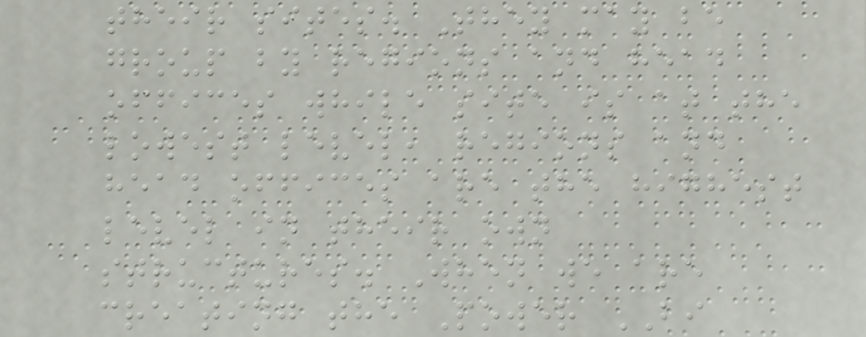their sites. They may be
group by regions and head
offices while site is at the
lowest level, regions and
head offices are the highest
level in their own
structures. When we are
creating the Power BI
